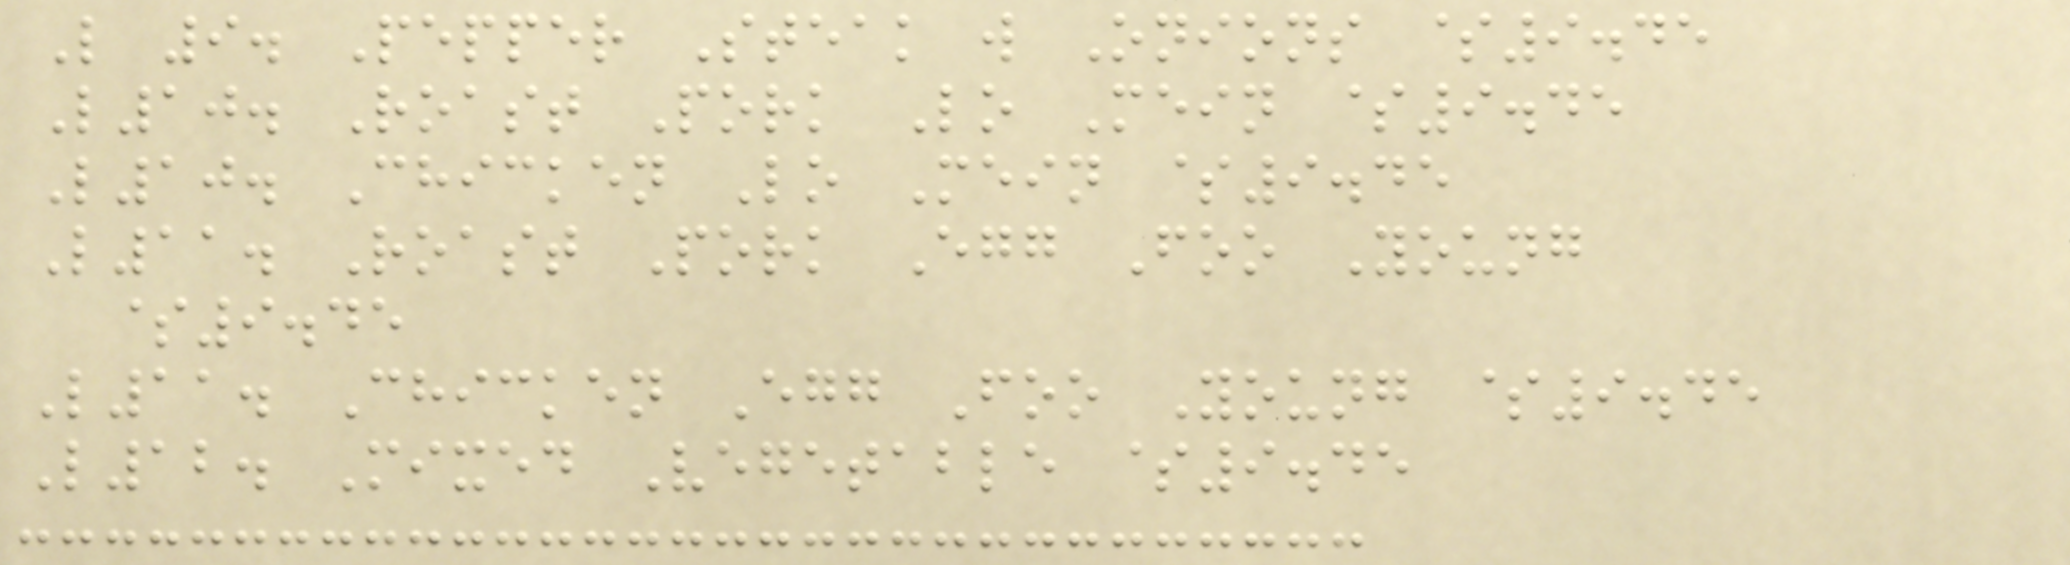L 9. Pepper Steak w Onions $9.45
L10. Roast Pork Lo Mein $9.45
L10. Chicken Lo Mein $9.45
L11. Roast Pork Egg Foo Young
$9.45
L11. Chicken Egg Foo Young $9.45
L12. Mixed Vegetable $9.45
